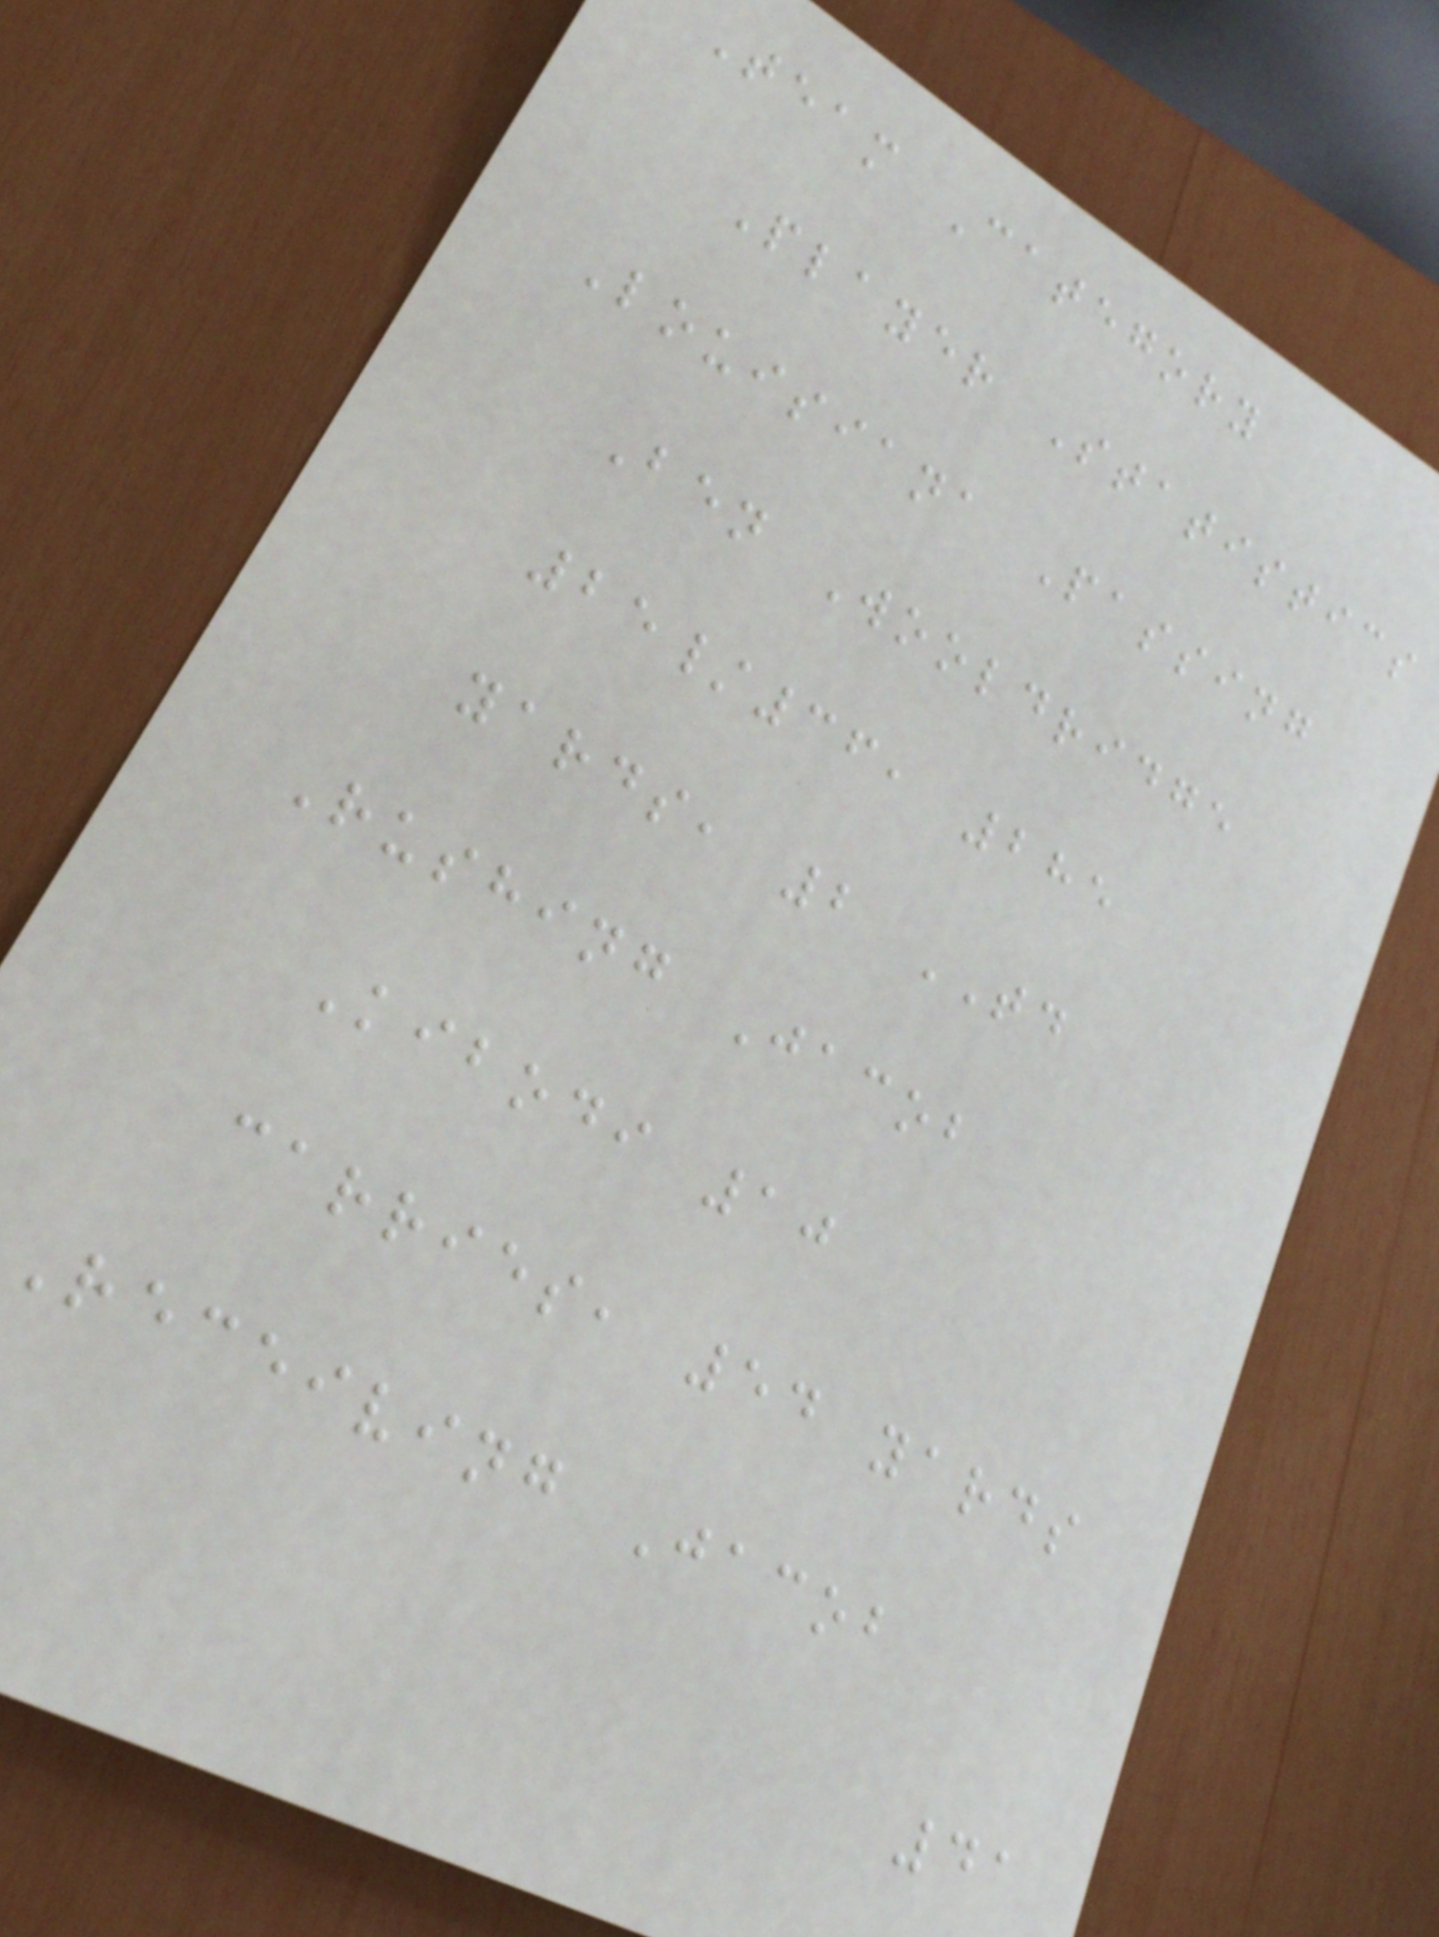Team Category
Player Statistics
Louisiana Passing
Ben Wooldridge
25/36, 285
yards, 2 TD
Rushing Jacob
Kibodi 10
carries, 54 yards
Receiving Jacob
41
